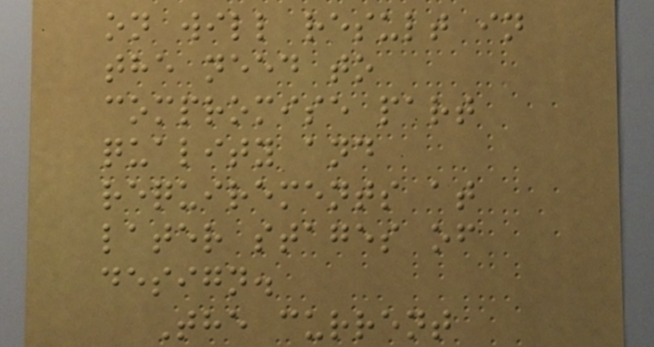on will result in
the need to
compromise part
quality and
requirements at
later stages of
design.
The current
